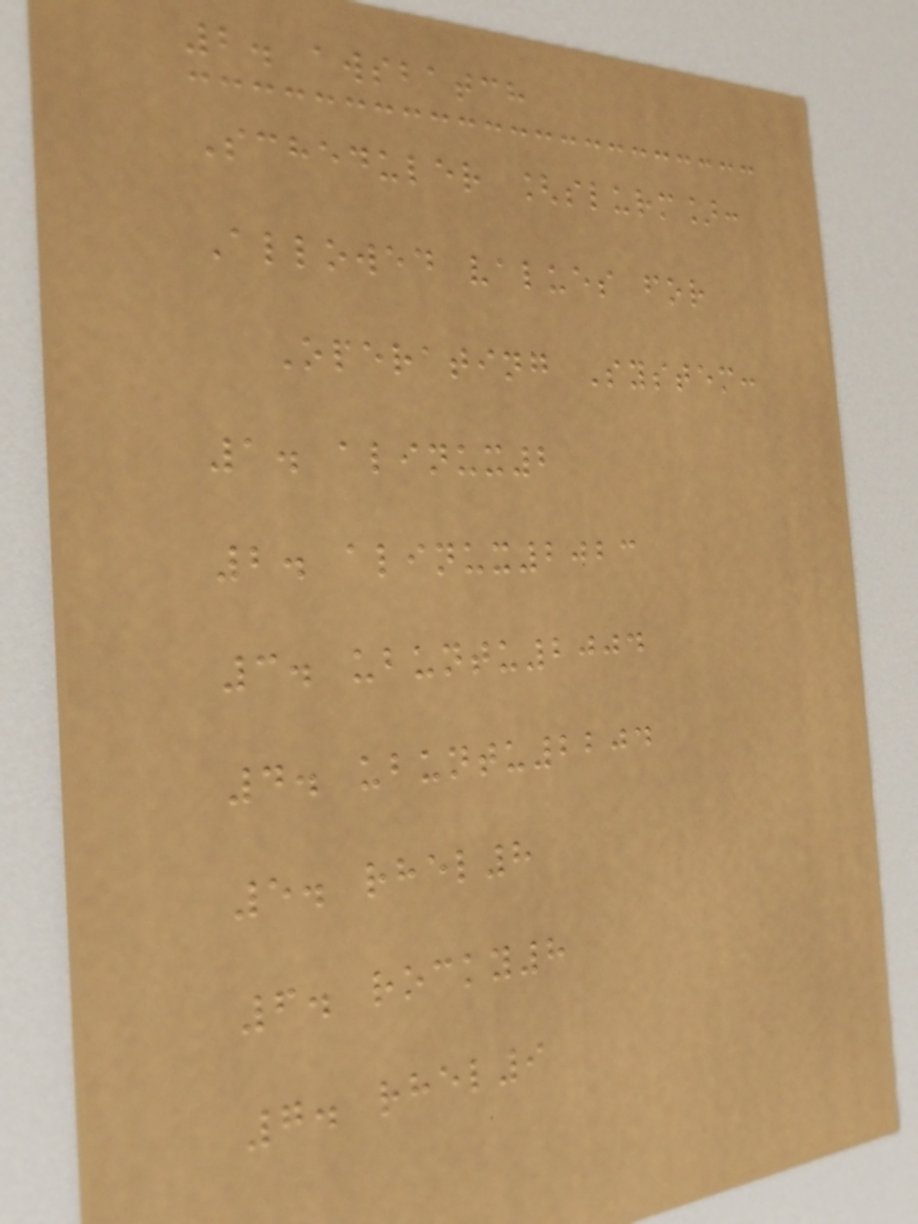2. awsbatch
Scheduler [slurm]:
Allowed values for
Operating System:
1. alinux2
2. alinux2023
3. ubuntu2004
4. ubuntu2204
5. rhel8
6. rocky8
7. rhel9
